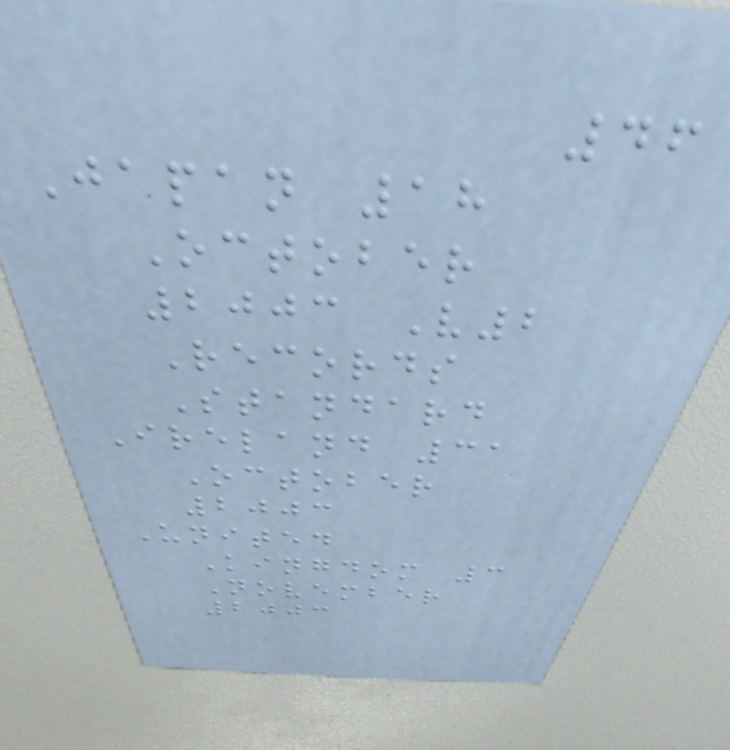46
Japan 18
October
2003 V2
Records
Standard
Ireland 31
October
2003
United
Kingdom 3
November
2003
